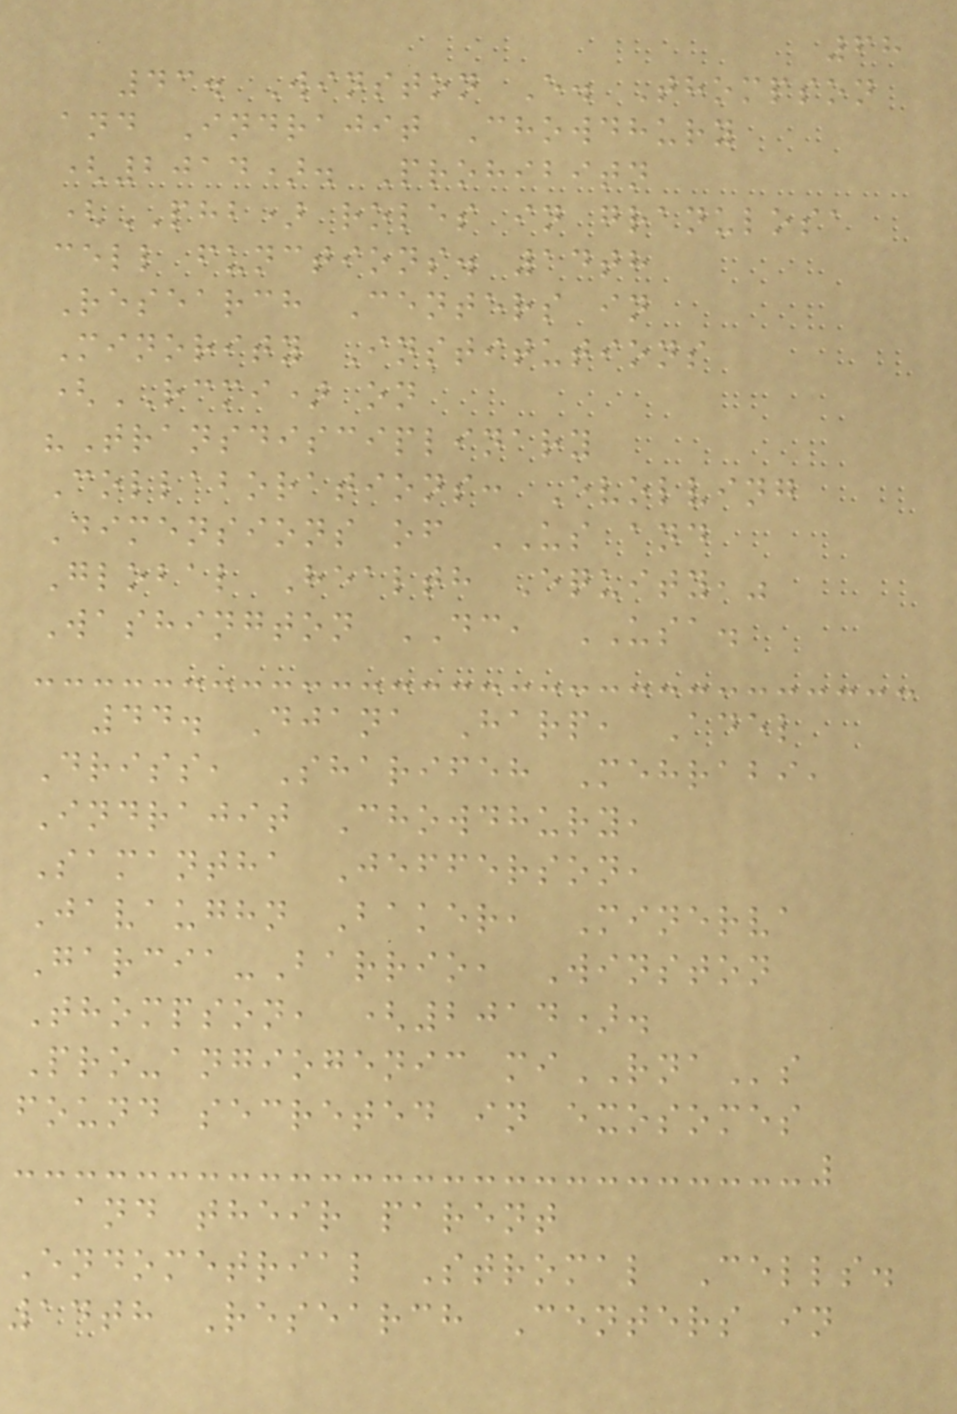68
43. Winston E. Thompson
and Indrajit Chowdhury
(2014). Prohibitn
(PHB) roles in granulosa
cell functions. 14th
Research Centers in
Minority Institutions
(RCMI) on
"Transdisciplinary
Collaborations: Evolving
Dimensions of US and
Global Health Equity,"
Washington DC, USA.
44. Djana Harp, Adel
Driss, Sharifeh Mehrabi,
Indrajit Chowdhury,
Samantha Jefferson,
Javaughn Baker, Minerva
Garcia-Barrio, Winston
Thompson, (2014).
Pro-angiogenic miRNAs
found secreted in exosomes
and their parent
Endometrial Stromal Cells.
14th Research Centers in
